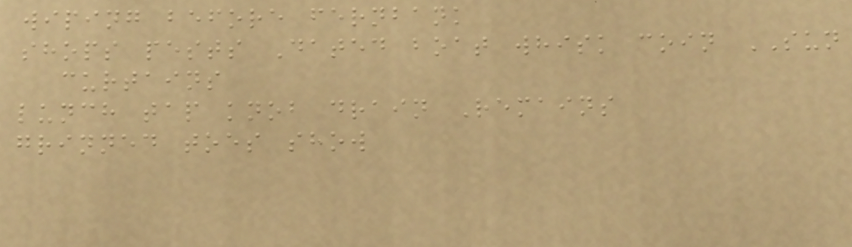wiping before fernbank
shops pests Dated boat whisk coin SUN
curtains
lunch tap knob drain Remains
grinned toes show
